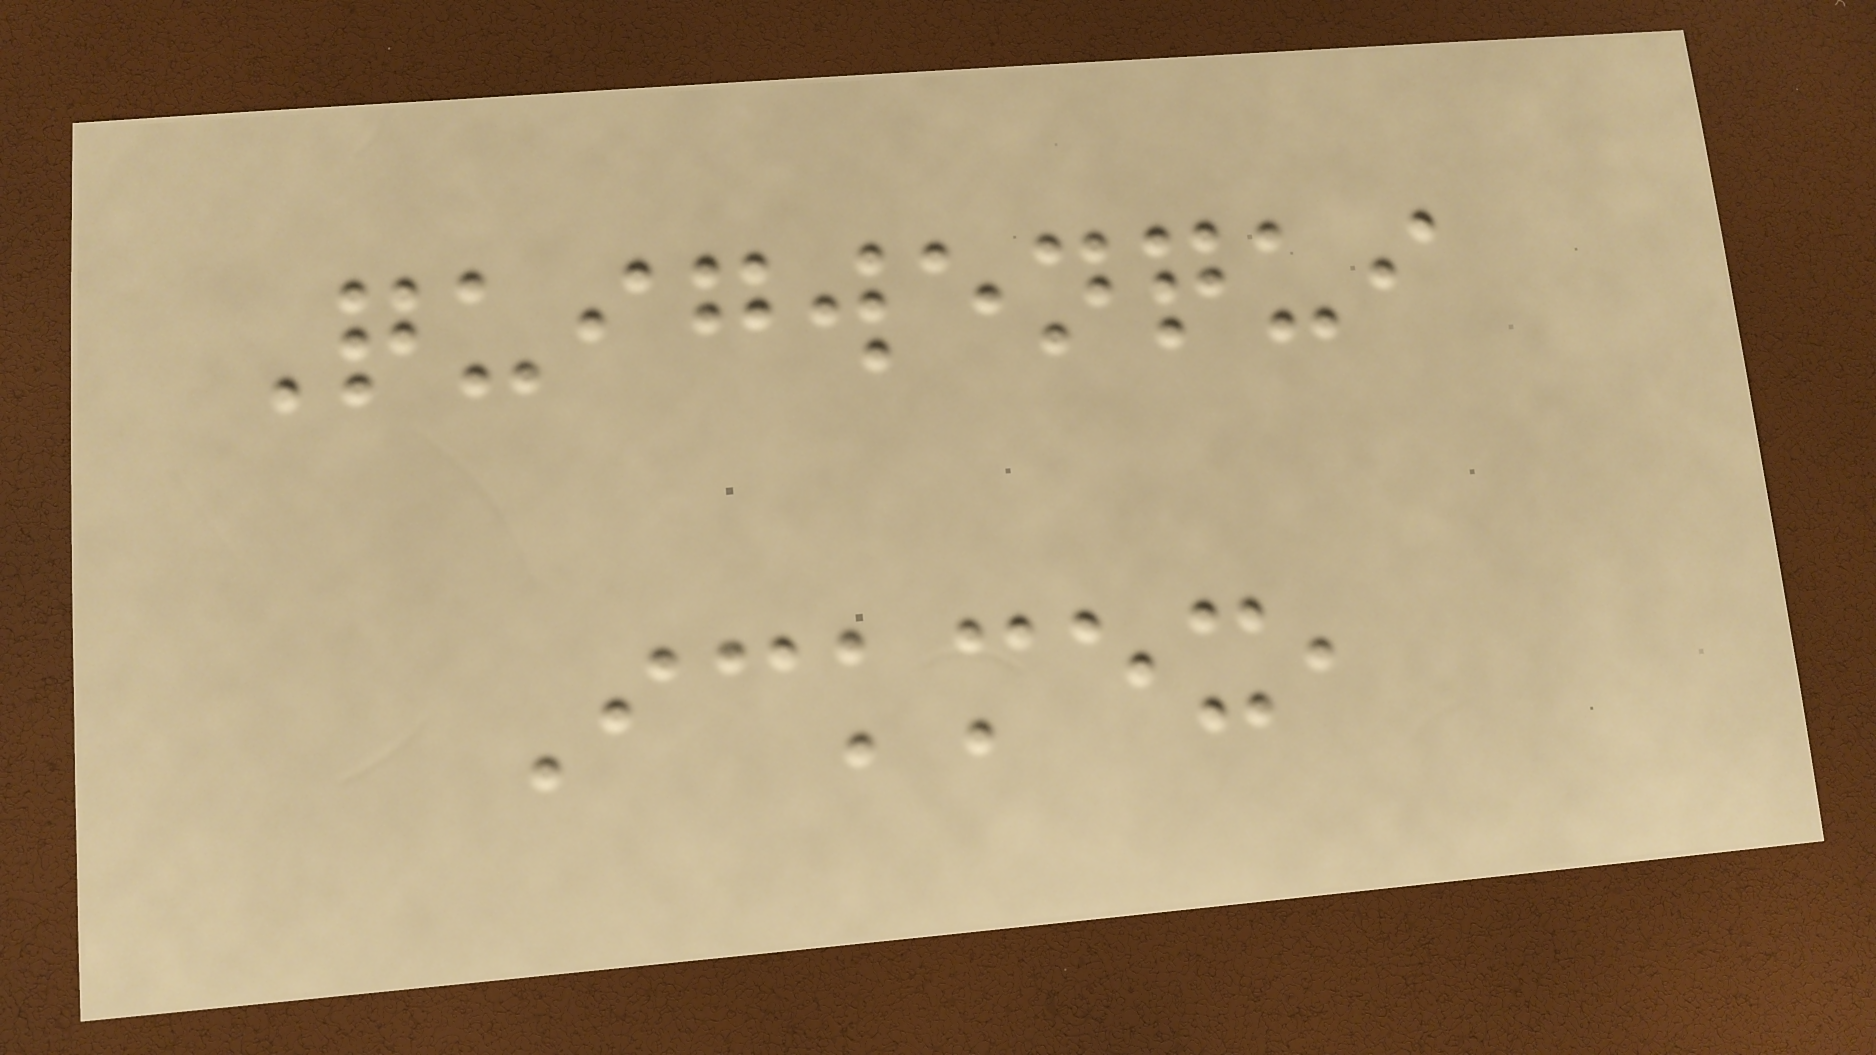Quigwenqui
Ickmex,
